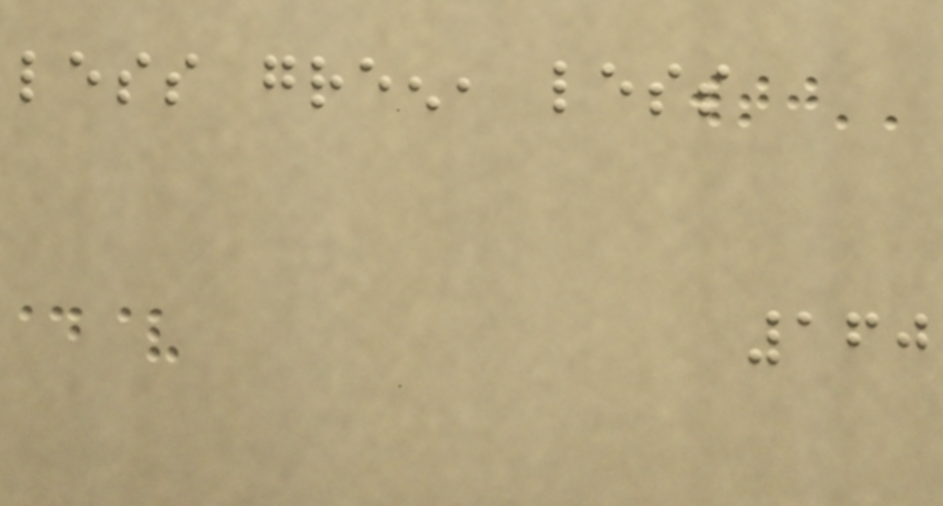less green, less
160
